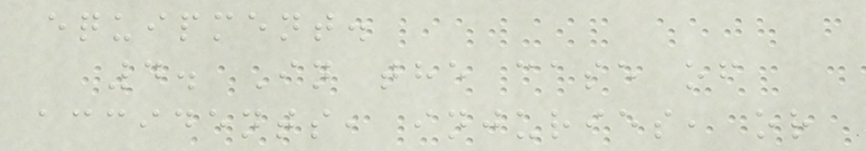equipment.
4. In the case of
accidents, injuries, or
